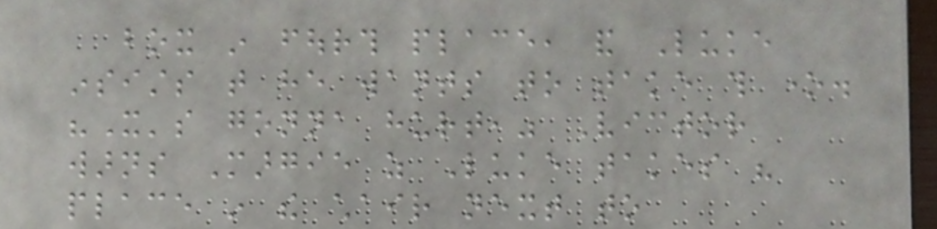box in fourth place, and Luke
insists that he wants to take this one.
"It's gonna hurt," Victor
warns Margie as Luke takes his
place in the chair next to
